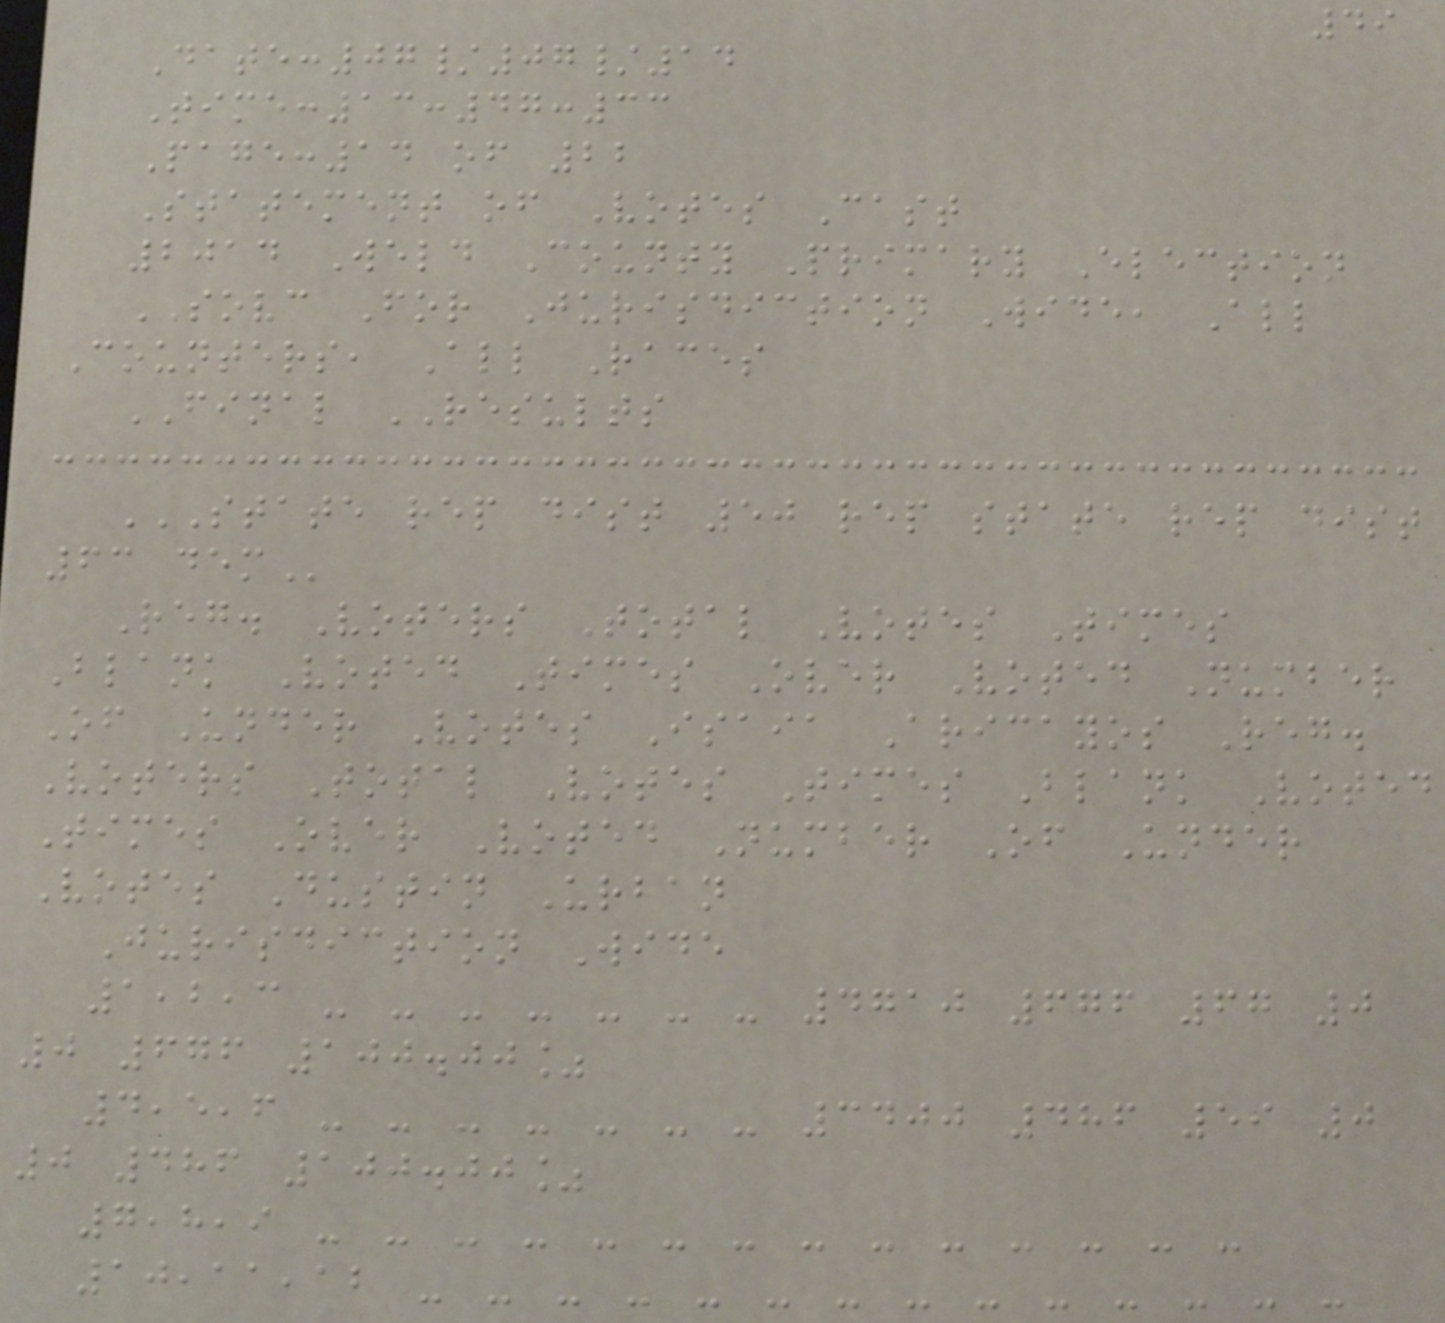49
Date:07/07/14
Time:13:47:33
Page:14 of 22
Statement of Votes Cast
2014 Weld County Primary Election
SOVC For Jurisdiction Wide, All
Counters, All Races
FINAL RESULTS
STATE REP DIST 50 REP STATE REP DIST
63 DEM
Reg. Voters Total Votes Times
Blank Voted Times Over Voted Number
Of Under Votes Isaia Aricayos Reg.
Voters Total Votes Times Blank Voted
Times Over Voted Number Of Under
Votes Dustin Urban
Jurisdiction Wide
1,2,3 - - - - - - - 4710 676 67 0
0 676 100.00%
4,5,6 - - - - - - - 3400 486 59 0
0 486 100.00%
7,8,9 - - - - - - - - - - - - - -
10,11,12 - - - - - - - - - - - - - -
